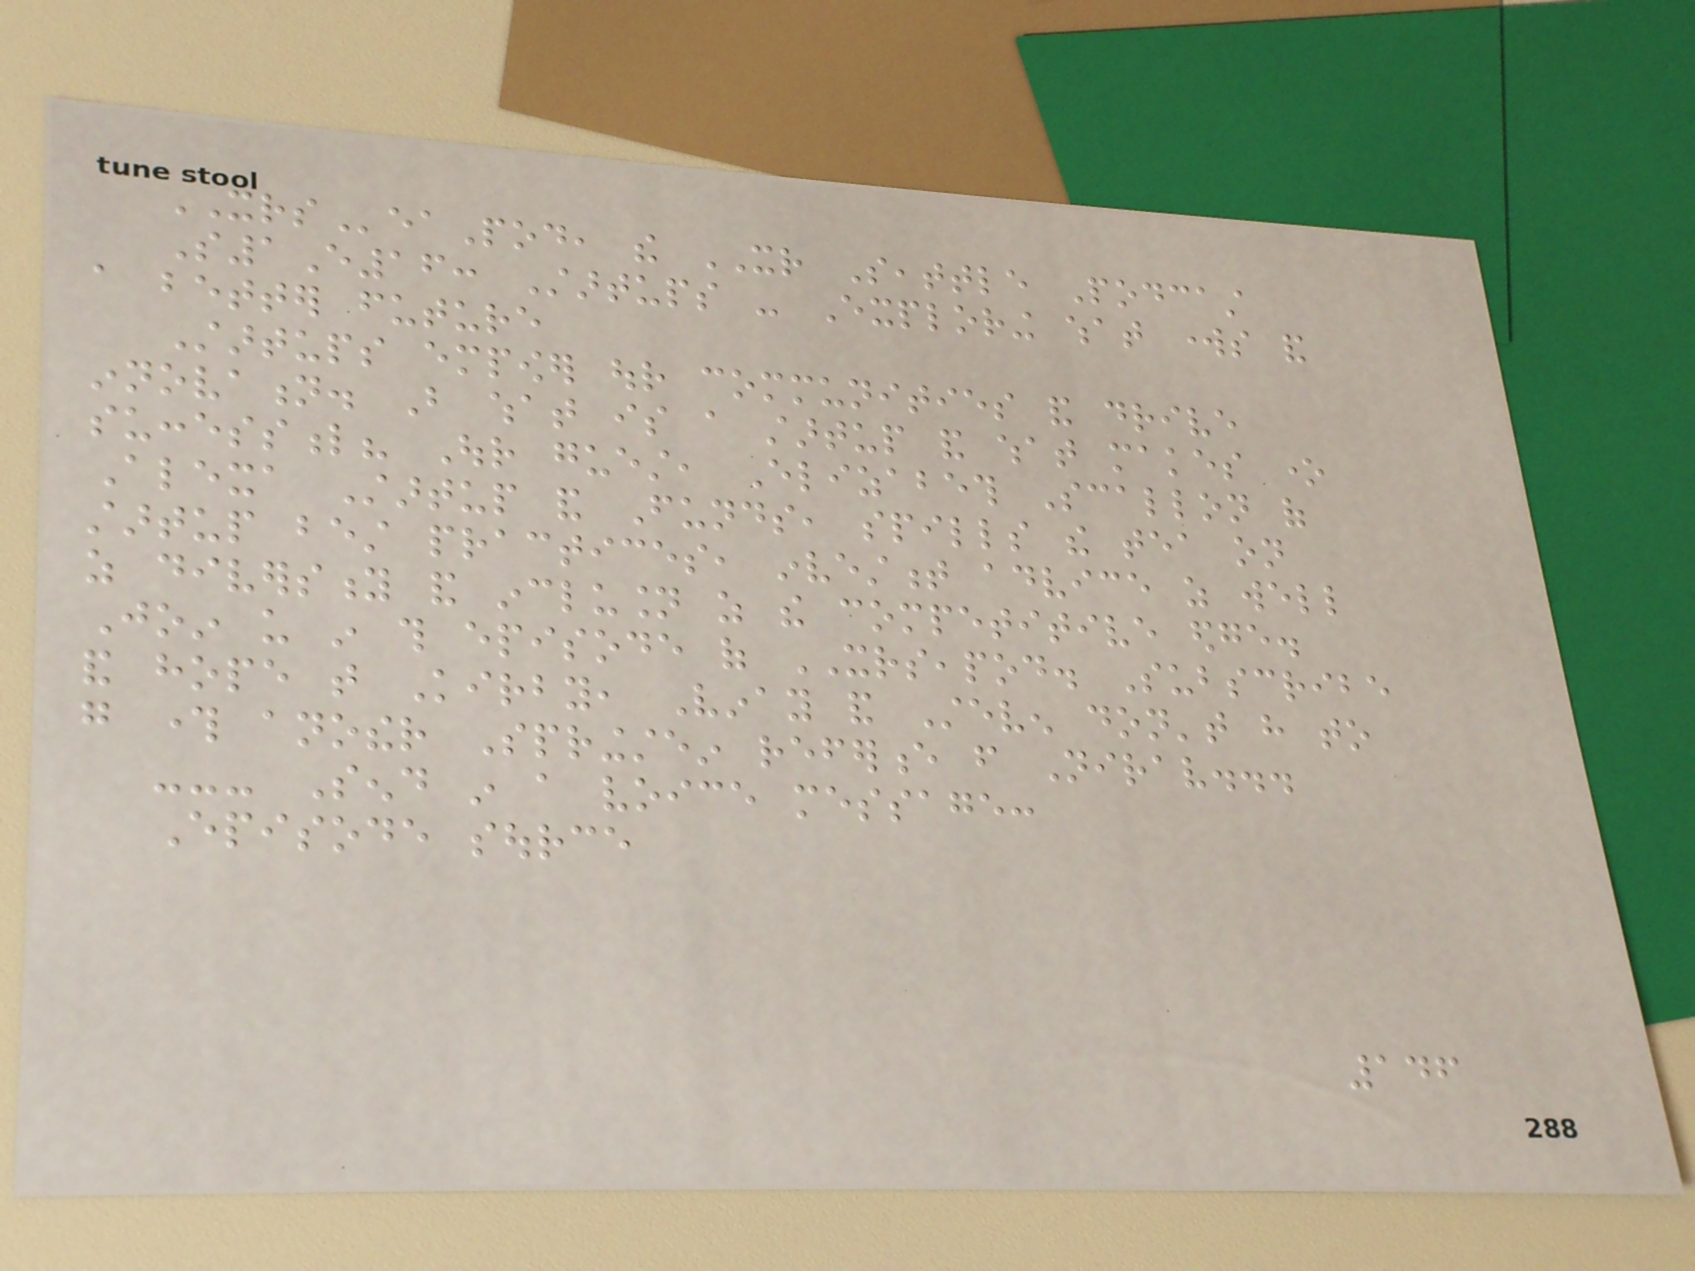XRSeaPod, the XR Seattle Podcast
S1E16: Startups - Exploring what works and
a better future
Startups empower our communities and drive
innovation. But what is a startup and what makes one
successful? Our guest, Elizabeth Scallon of
Alexa Startup and Funds, spills the tea on
startup best practices, investment advice as well
as diversity and inclusion as the competitive edge.
Join us in this episode of XRSEAPOD. Subscribe
and hope that Kirby, Vinay and Steven don't have to
go through another Springstein reference from Nirav...
--- Send in a voice message:
Episode source
146
